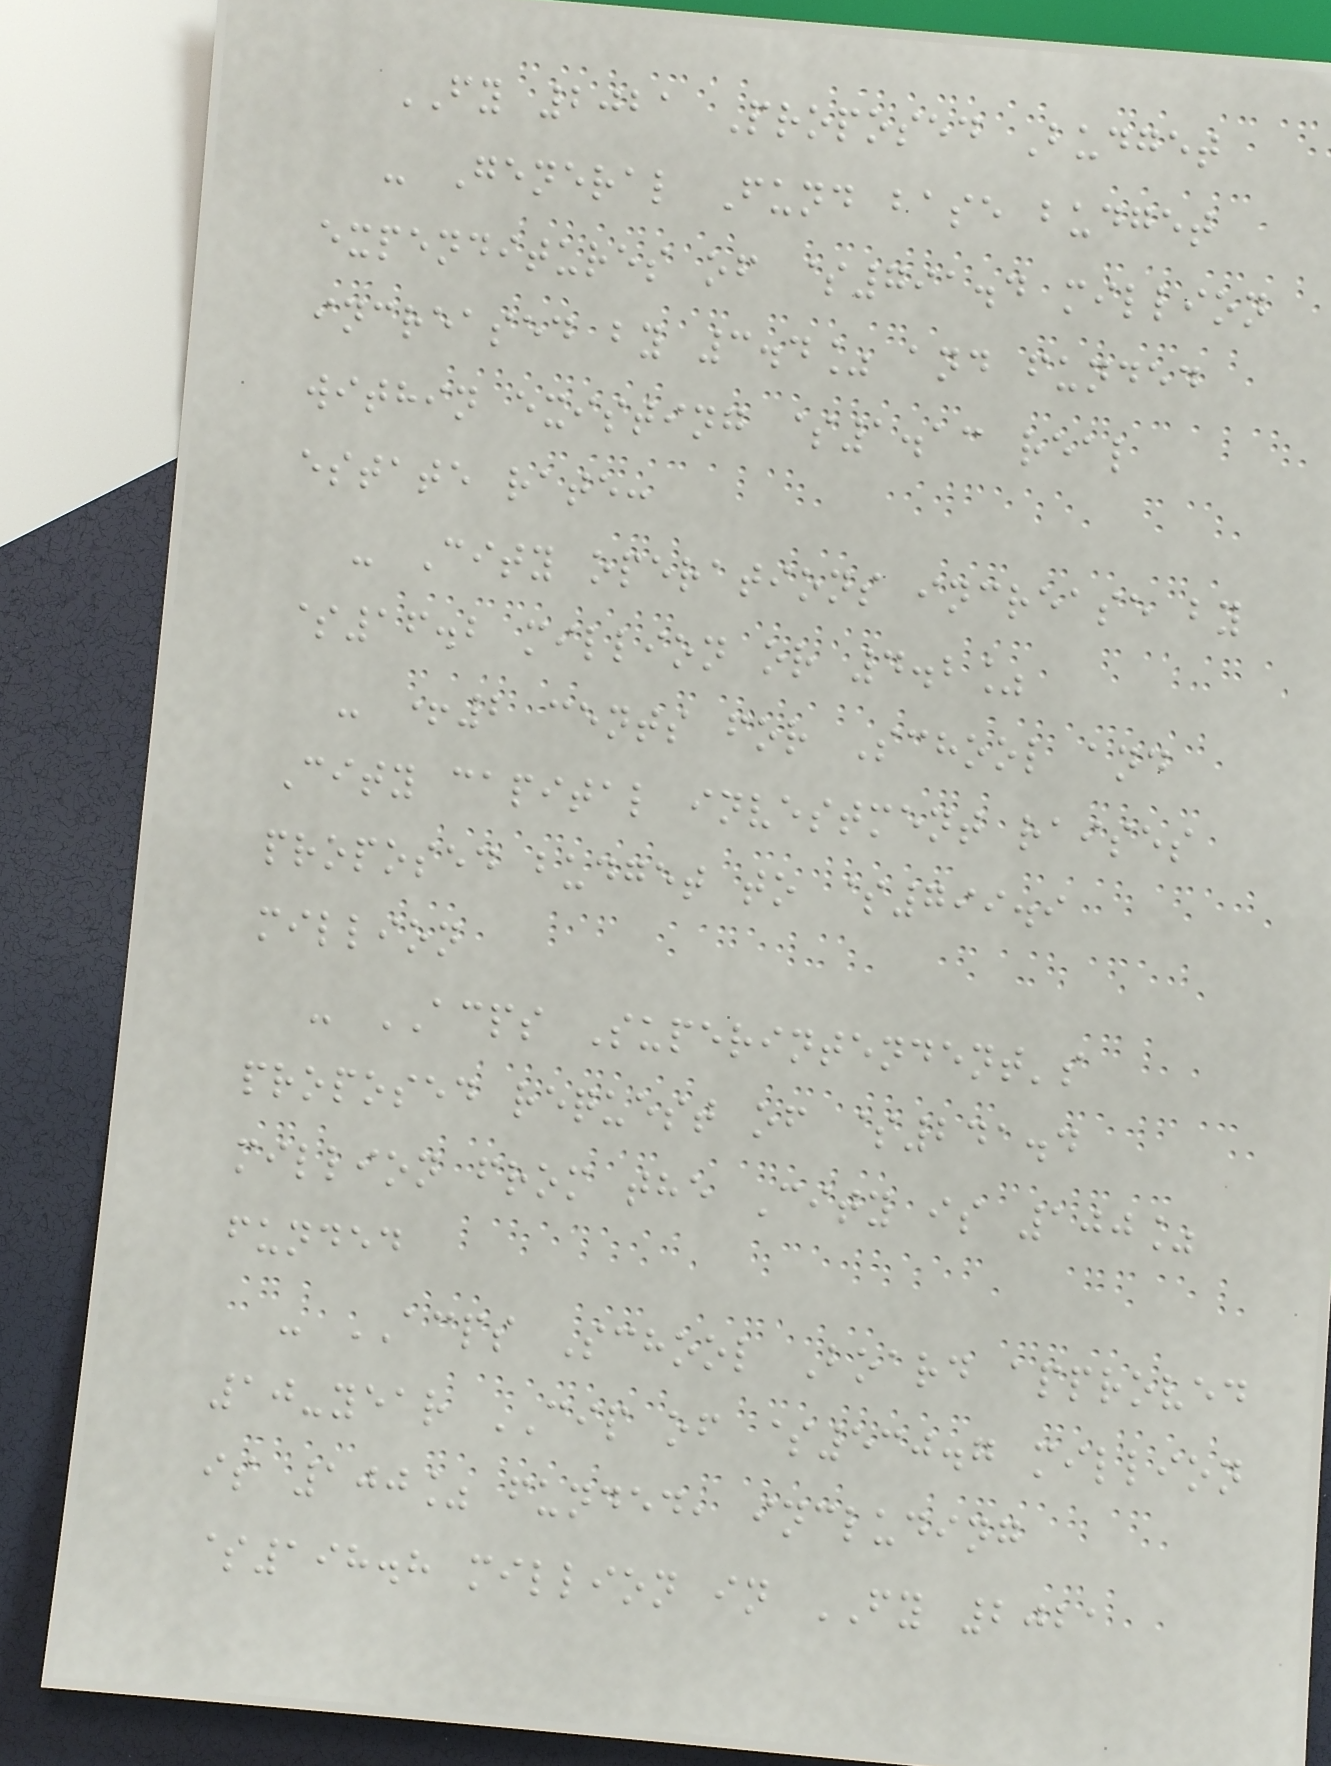FY 2021 Proposed Budget
- General Fund base budget
expenditures of $791.4 million
increased by 3.4% and funded
within existing $1.13 real
estate rate:
- City operations increase by
$16.2 million or 4.2%
- +2 cents for School and
City capital investment raises
proposed budget to $799.9
million
- ACPS Superintendent's
proposed request of $241.4
million from the City is 100%
funded
- ACPS School Board approved
10-year CIP of $530.7 million
is 100% funded, including
$198.8 million in FY 2021
